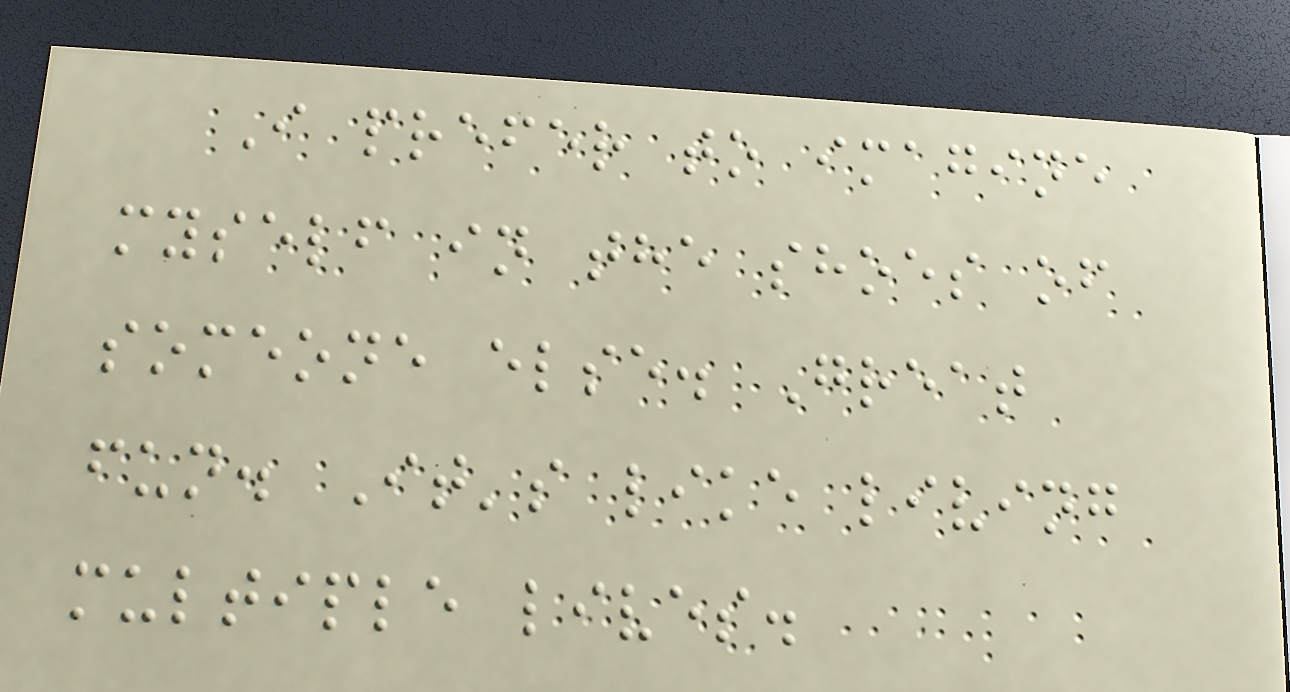I prefer to imagine
myself in the shoes of
someone else. Great
fun. It's like living
multiple lives.
